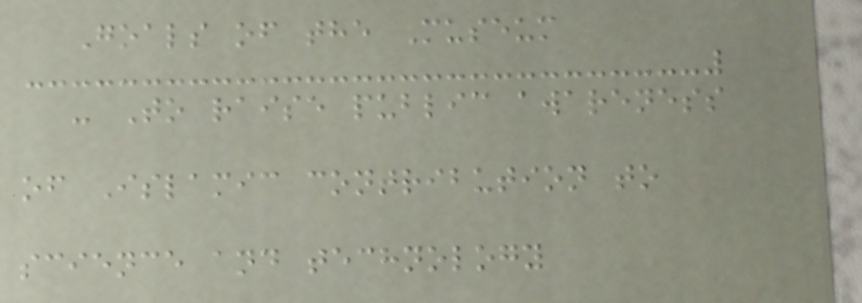Goals of the Museum
- To raise public awareness
of Islamic contribution to
science and technology
